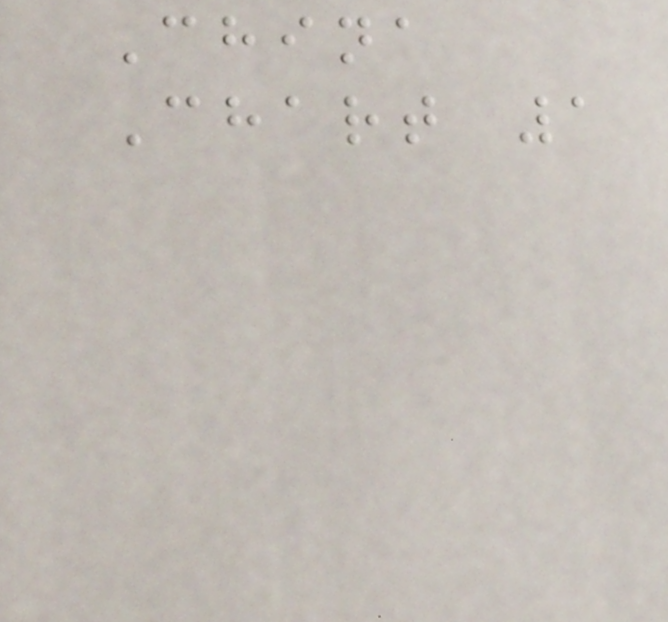China
Chart 1
